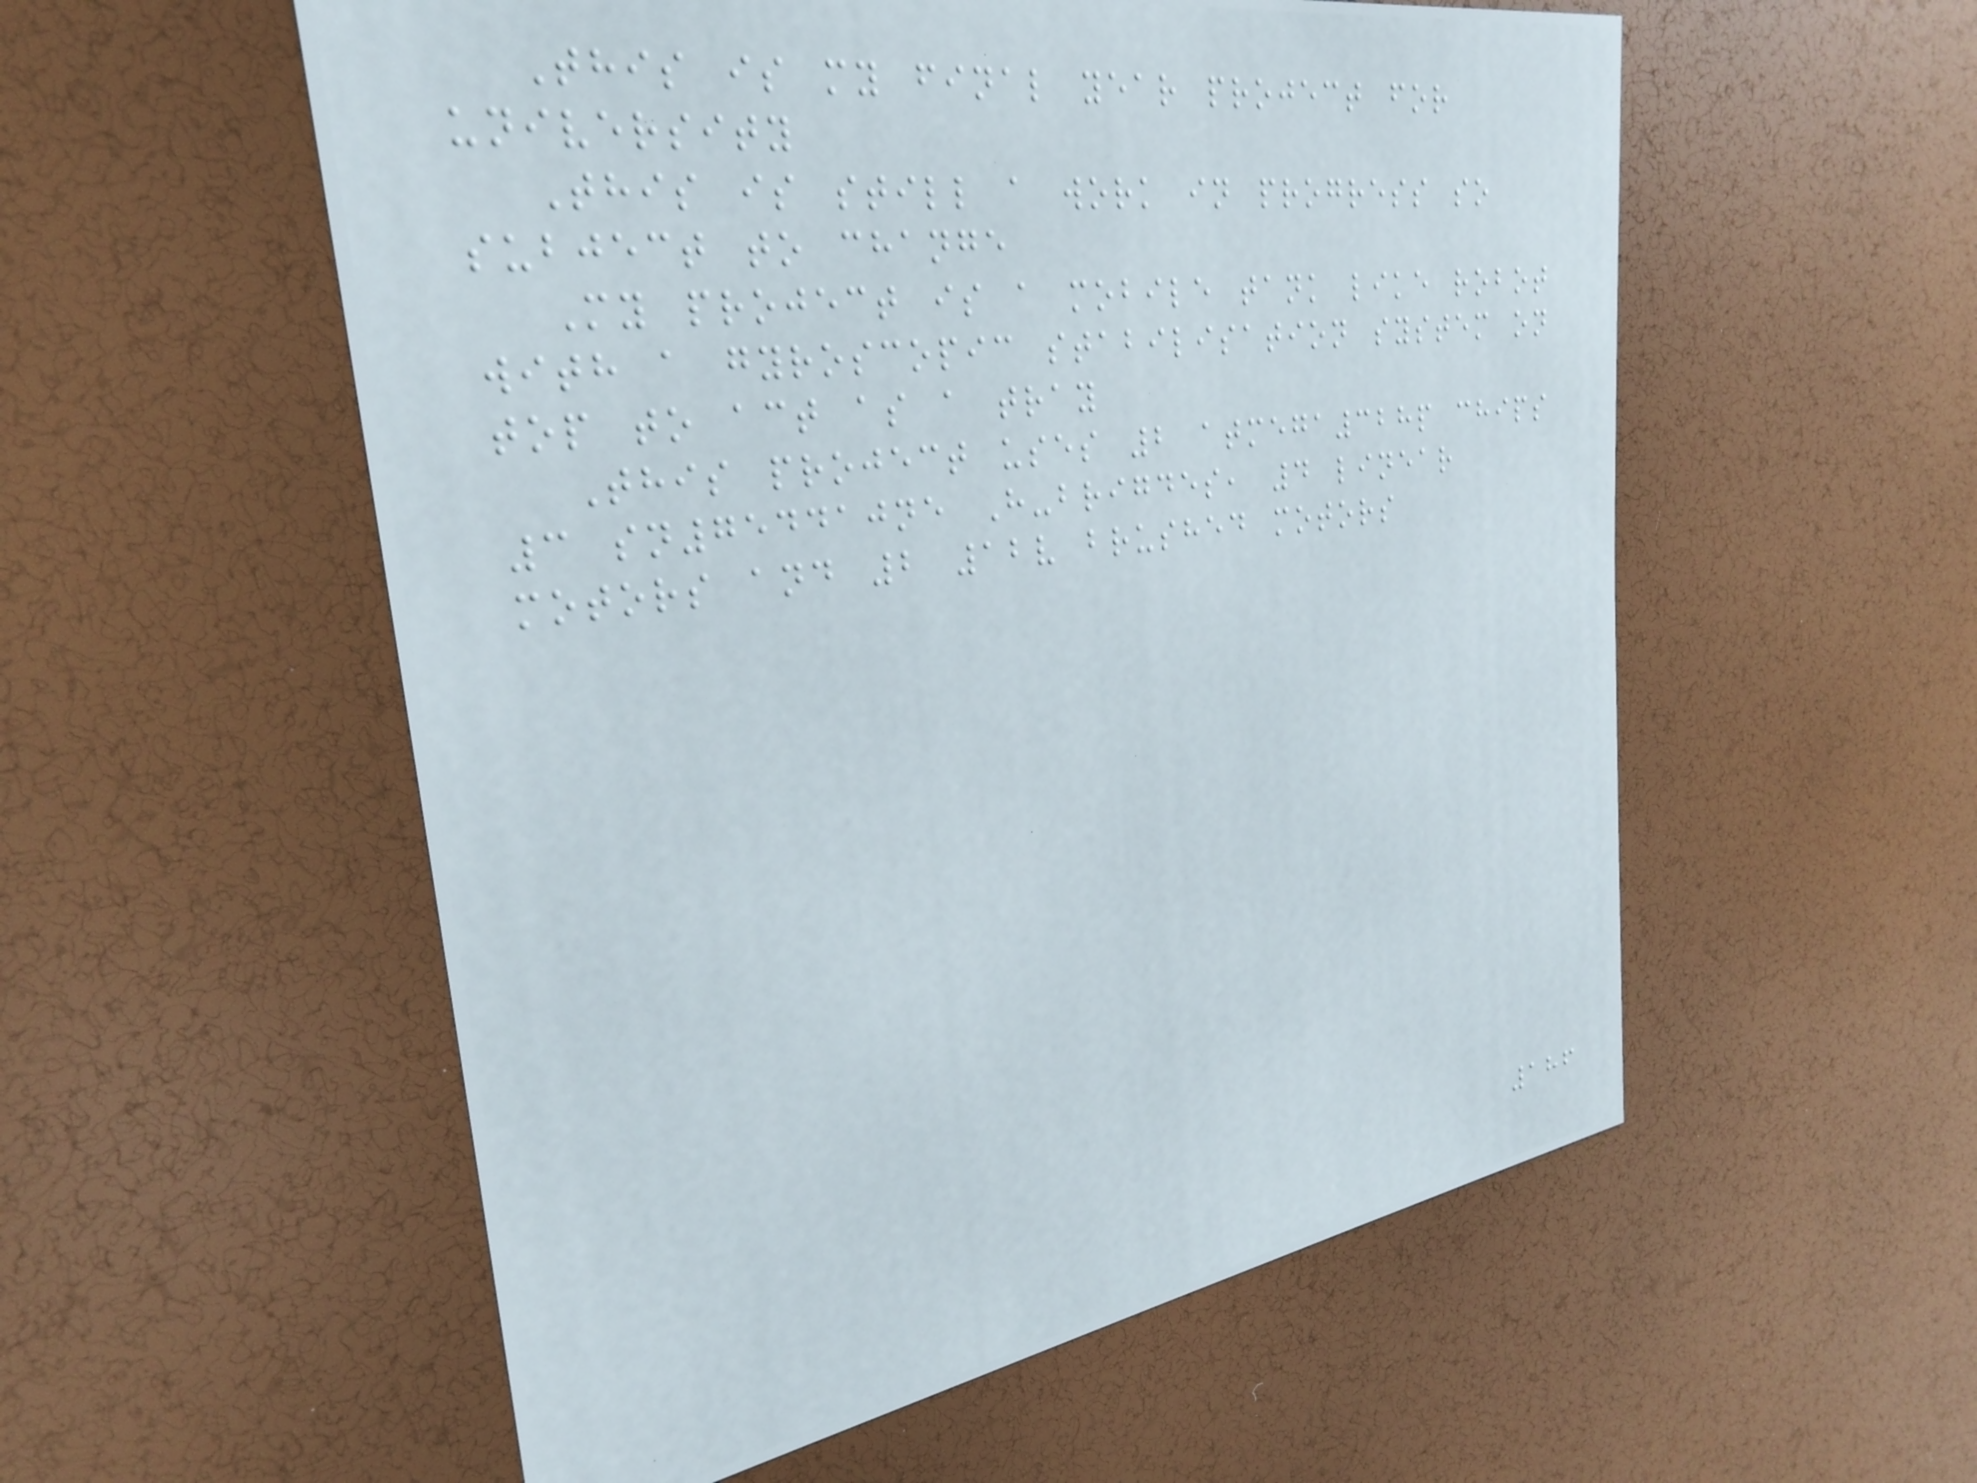This is my final year project for
university
This is still a work in progress so
subject to change
My project is a mobile tank like robot
with a gyroscopic stabilisation system on
top to act as a tray
This project uses 2 atmega328p chips
3 sn754410ne H-brigdes, 4 linear
motors and 2 12v brushed motors
186
